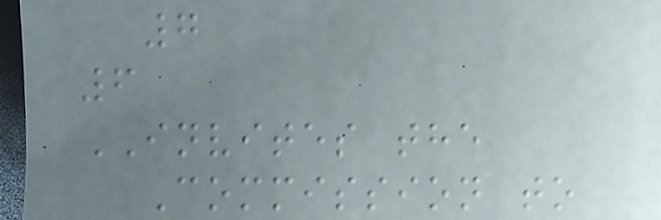7
6
INVITES the
Commission to
